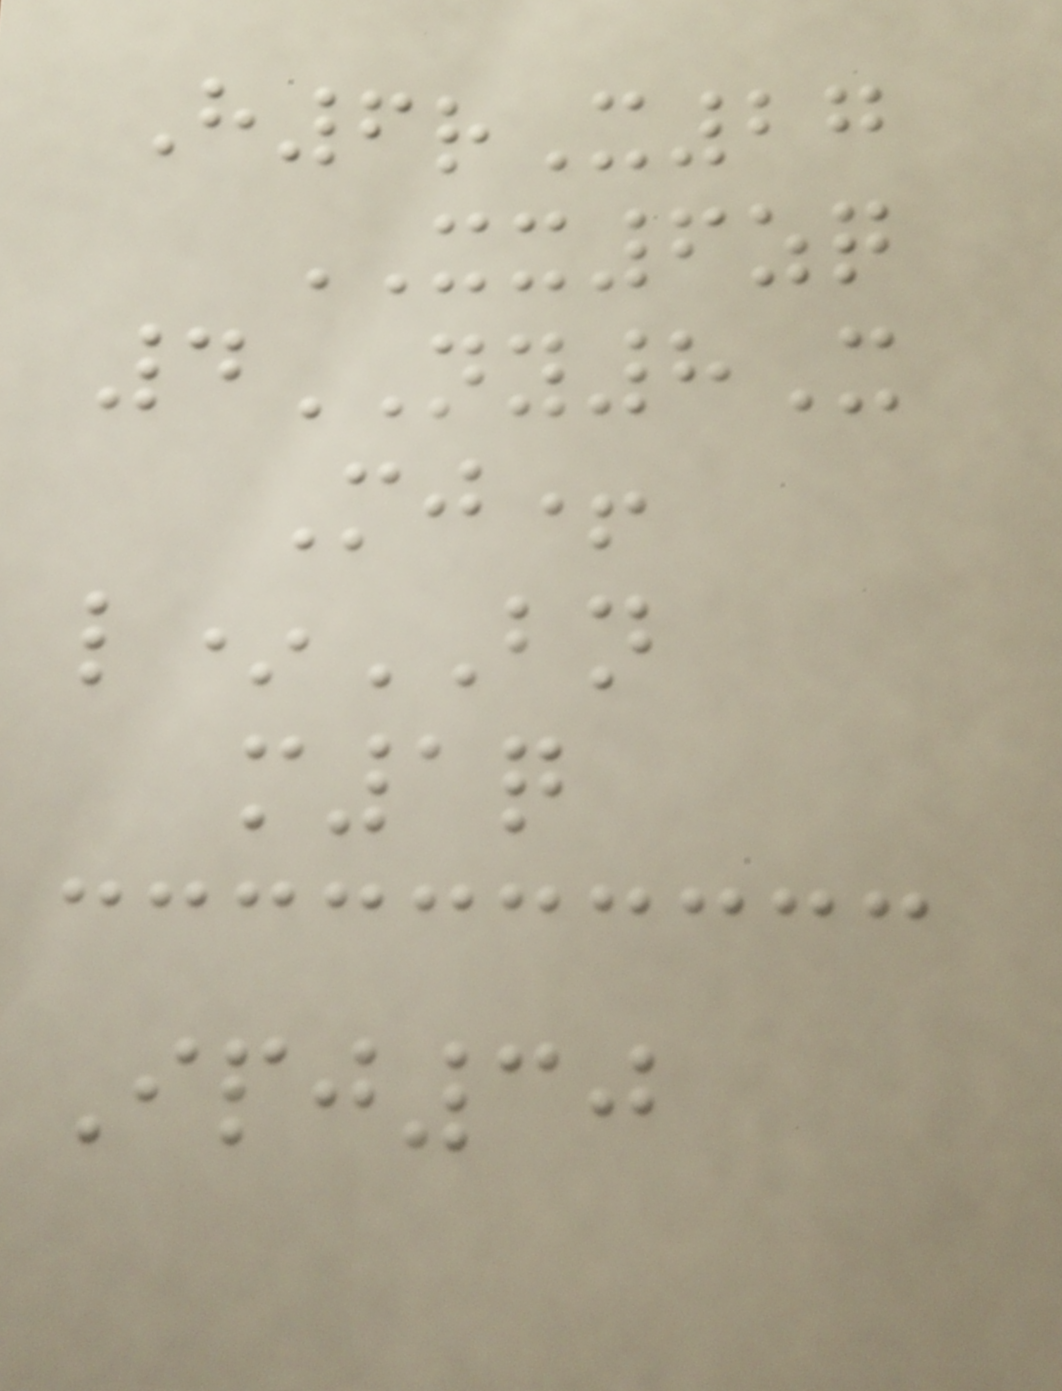H6rX27
XX6zq
4NY8X
Mj+
l*BN
m1q
Ipj30
